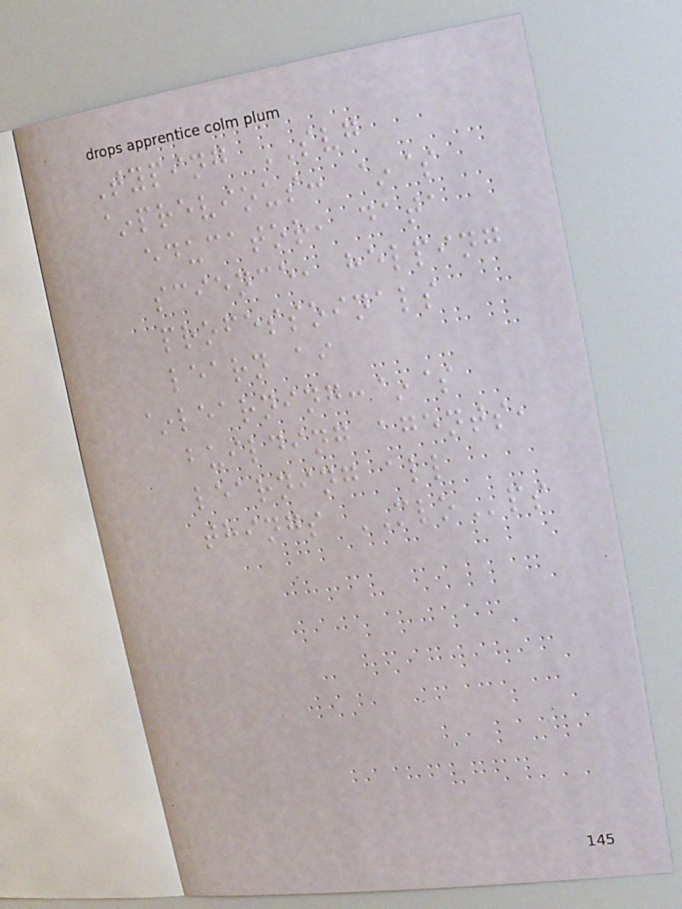Typing SVG
~previous: ~$
educator, data
science, helping
professoinals
learn ai
~learning:~$
building agents,
learning all
things MLOps
